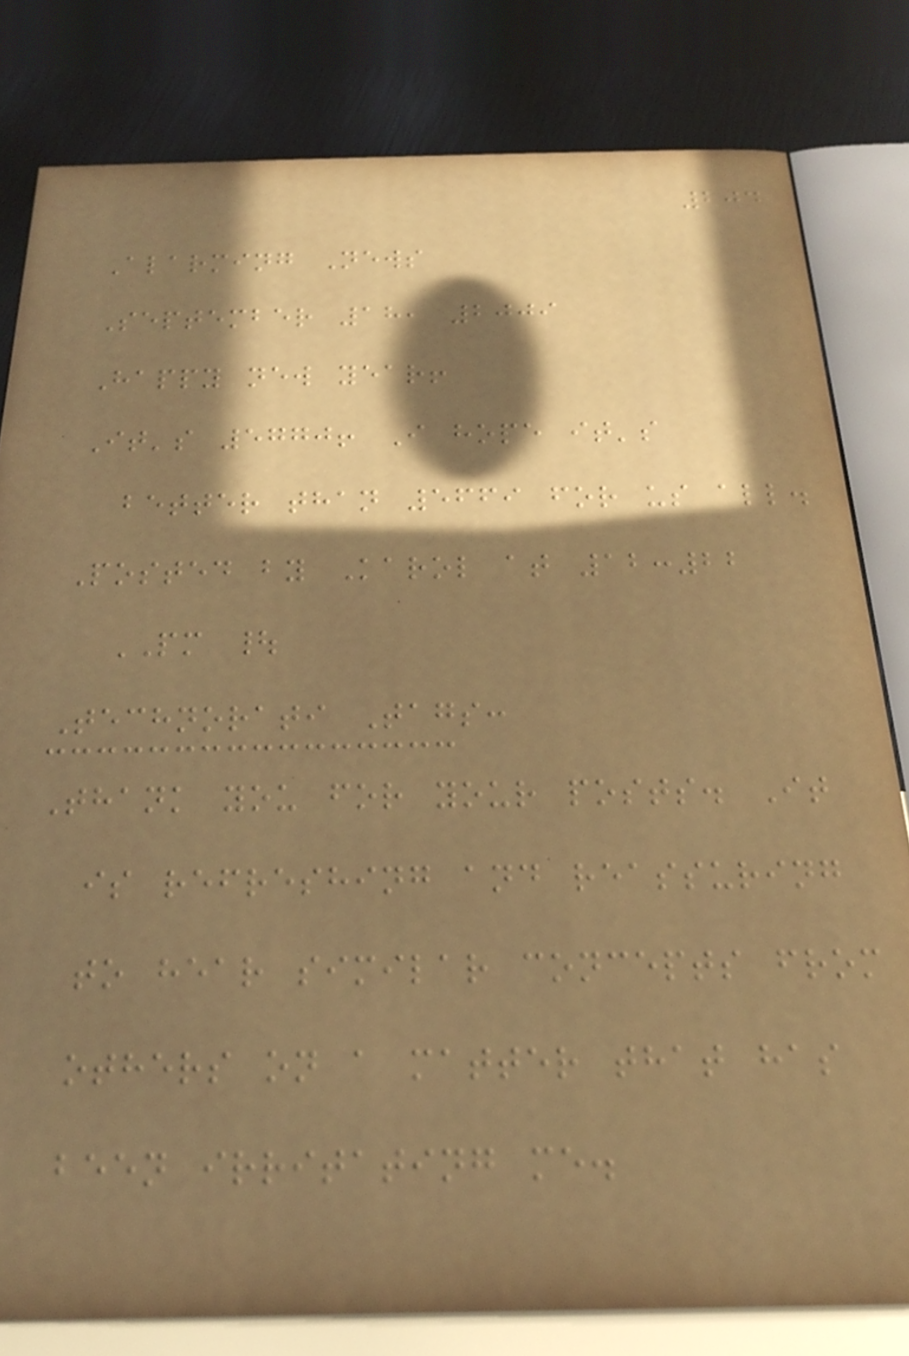204
Alarming News
September 18, 2009
Happy new year!
It's 5770! I hope it's
better than 5669 for us all.
Posted by Karol at 12:22
PM |
Technorati Tags:
Thank you for your posts. It
is refreshing and reassuring
to hear similar concepts from
others on a matter that has
been irritating me.
